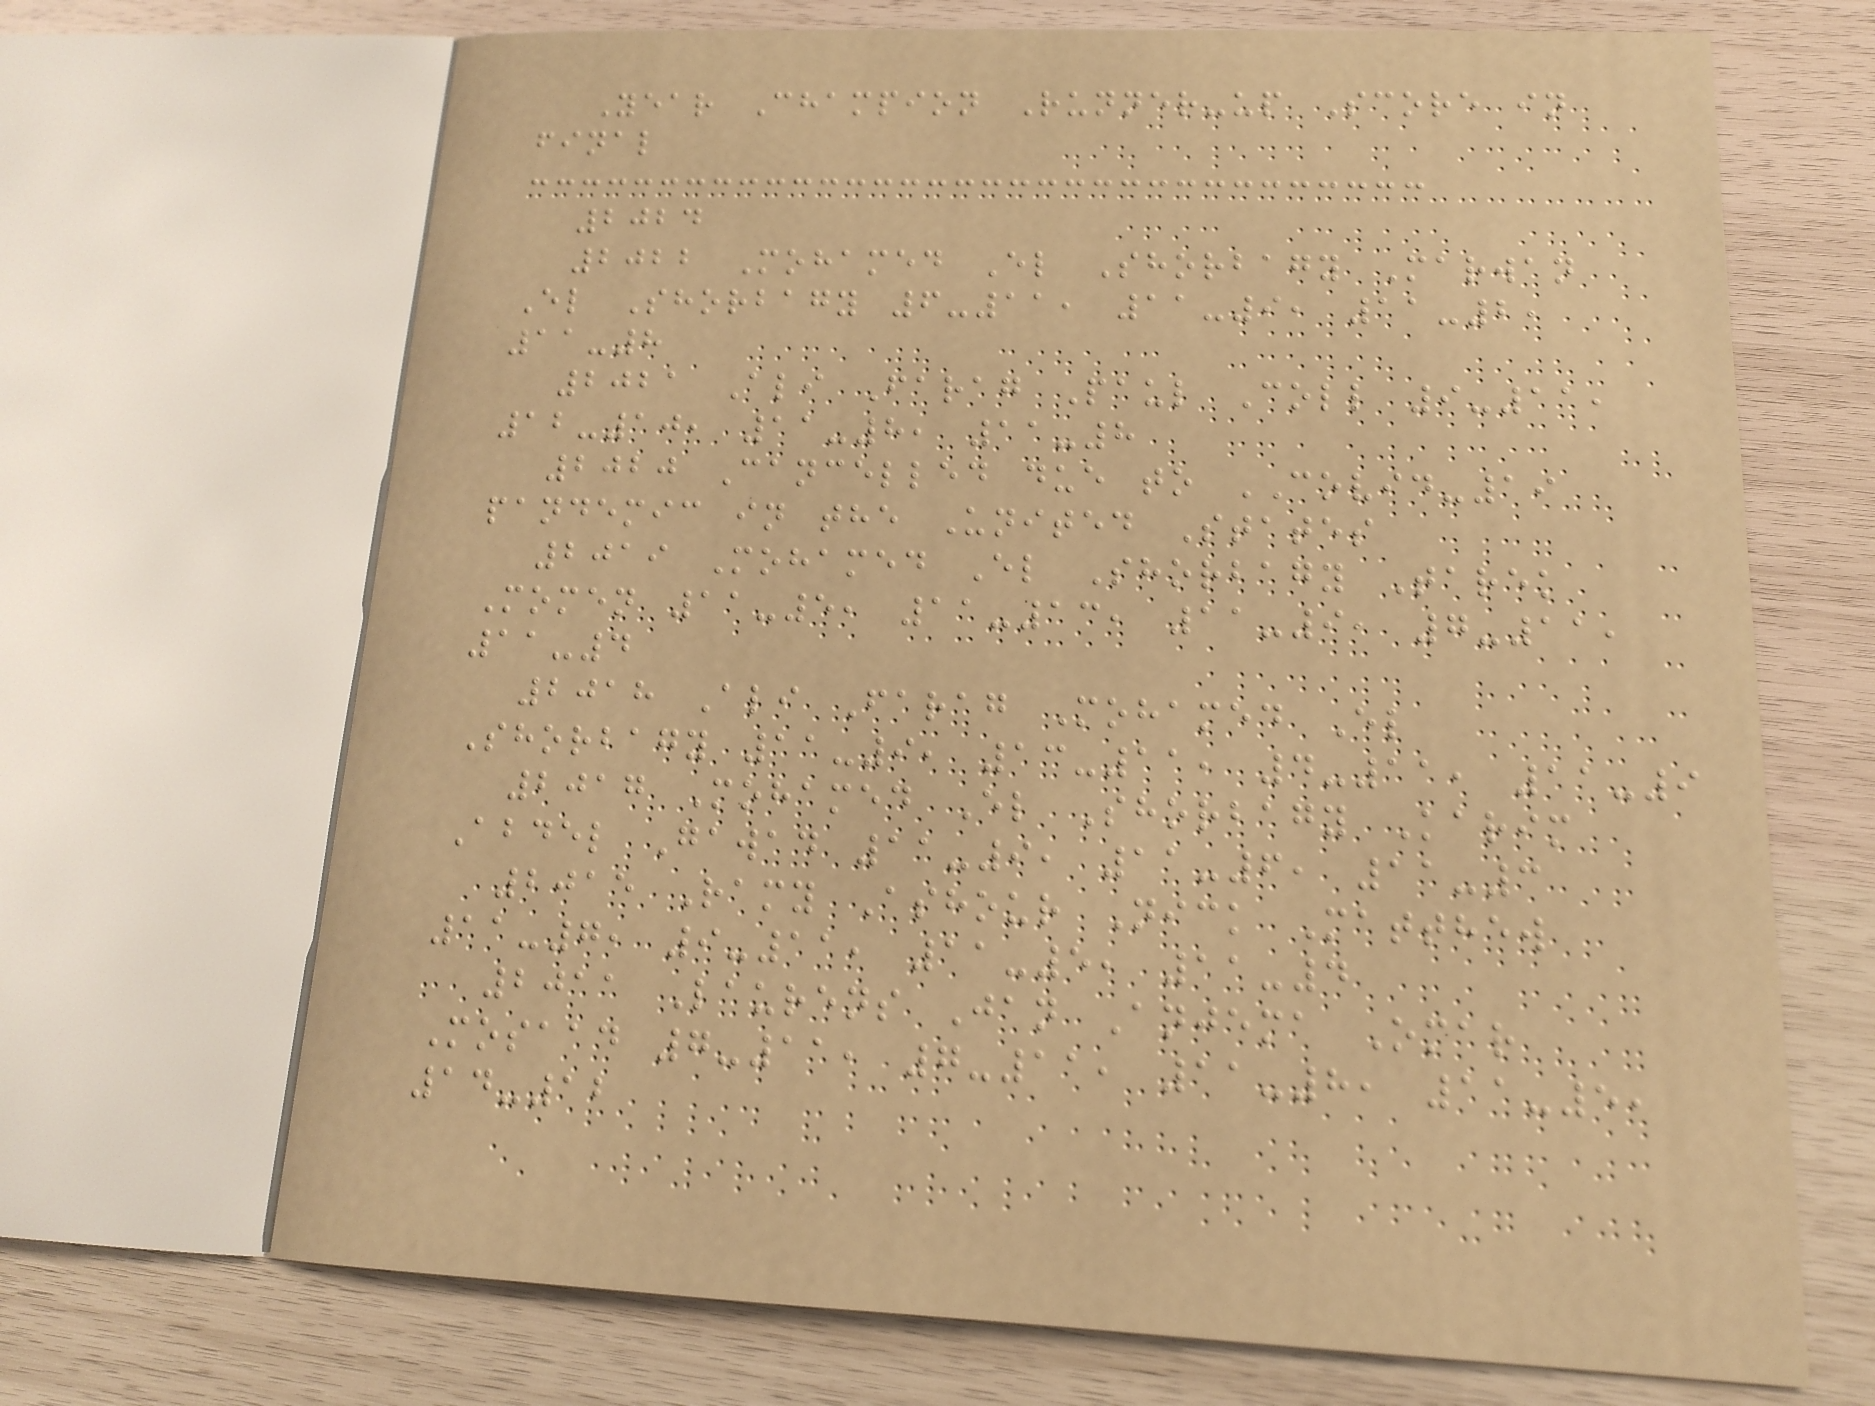Year Champion Runner-up Score in
final
2024
2022 Mohamed El Shorbagy Marwan
El Shorbagy 6-11, 11-9, 11-2,
11-8
2021 Ali Farag Paul Coll 9-11,
12-10, 11-8, 11-8
2020 Cancelled due to COVID-19
pandemic in the United States
2019 Mohamed El Shorbagy Tarek
Momen 11-5, 11-13, 11-9, 7-11,
11-4
2018 Ali Farag Mohamed El
Shorbagy 11-9, 13-11, 4-11, 11-9
2017 Mohamed El Shorbagy Karim
Abdel Gawad 11-9, 11-6, 11-3
2015 Ramy Ashour Nick Matthew
11-7, 9-11, 11-5, 11-4
2011 Laurens Jan Anjema Omar
Mosaad 7-11, 7-11, 11-8, 11-5,
14-12
